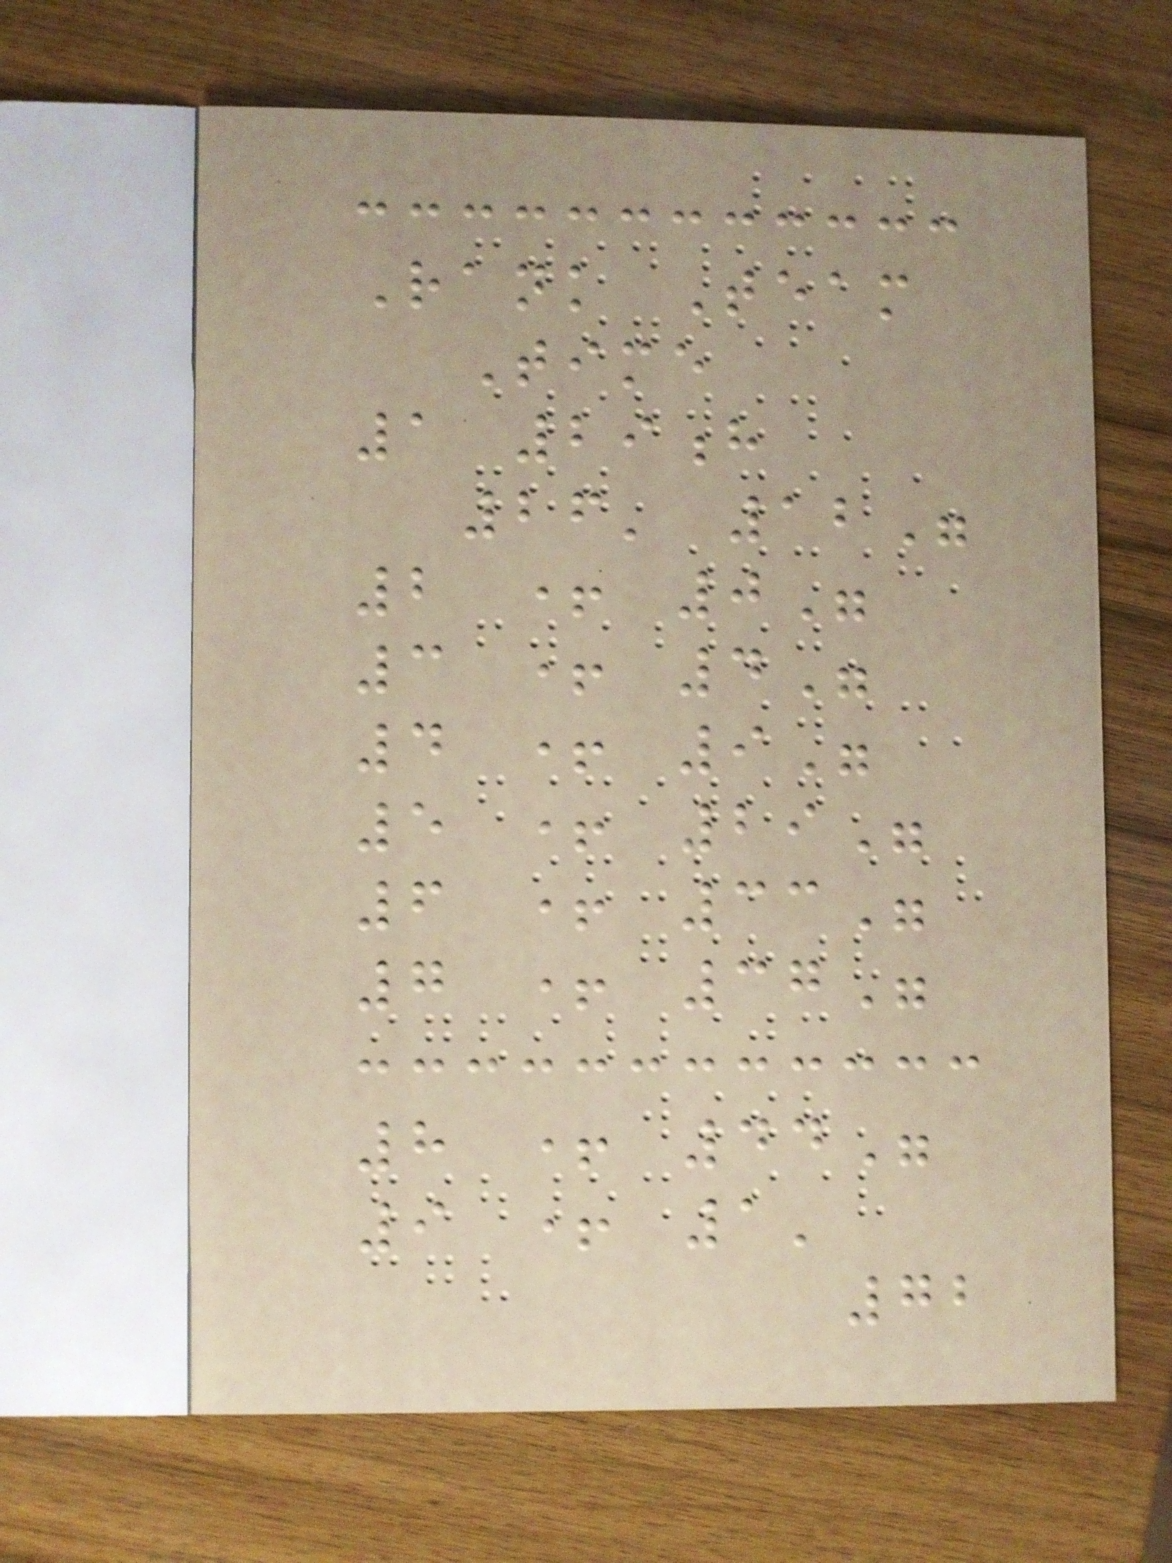Rank Team
Time
1 29h
26' 12"
2 + 0"
3 + 4"
4 + 9"
5 + 29"
6 + 33"
7 + 37"
8 + 44"
9 + 1'
72
